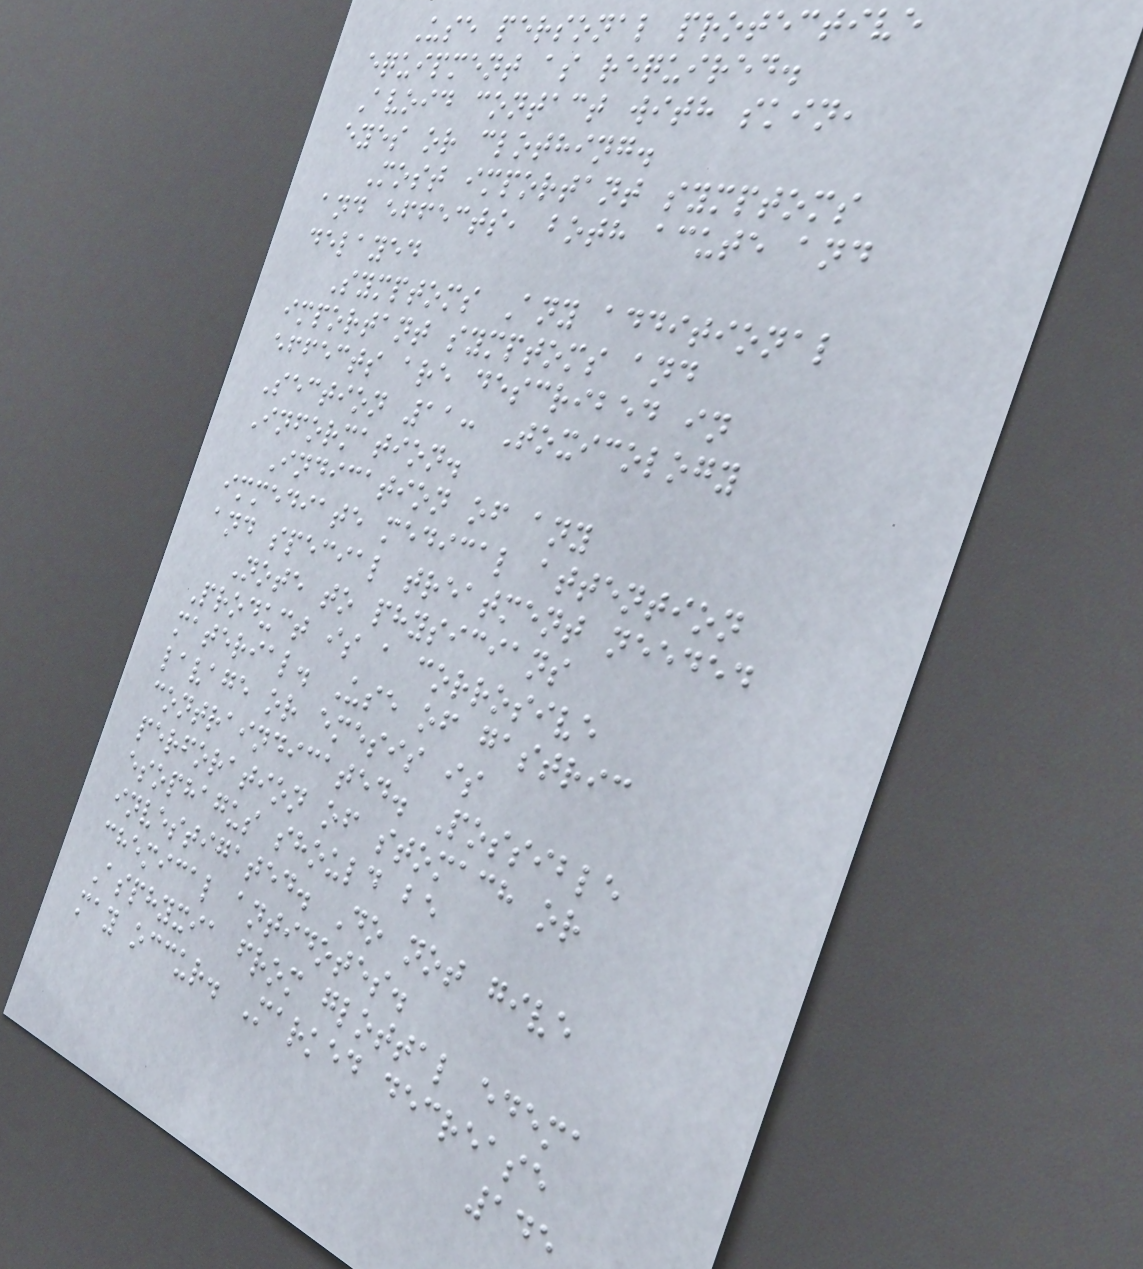Use personal protective
equipment as required.
Avoid contact with skin,
eyes or clothing.
Most important symptoms
and effects, both acute and
delayed
Symptoms Any additional
important symptoms and
effects are described in
Section 11: Toxicology
Information.
Indication of any
immediate medical attention
and special treatment needed
Note to physicians
Product is a corrosive
material. Use of gastric
lavage or emesis is
contraindicated. Possible
perforation of stomach or
esophagus should be
investigated. Do not give
chemical antidotes.
Asphyxia from glottal edema
may occur. Marked decrease
145
